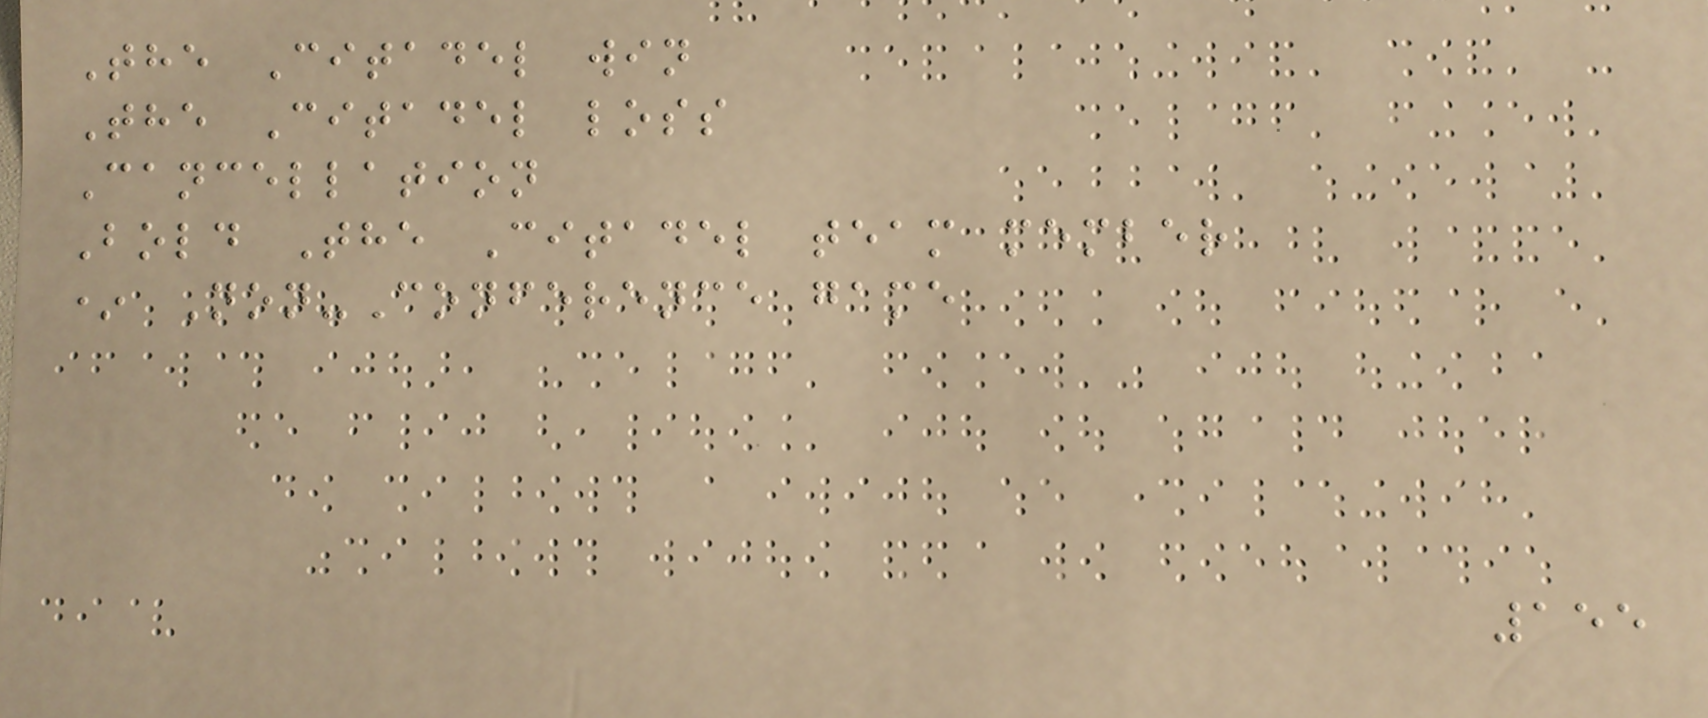The Citadel win
The Citadel loss
Cancellation
Bold The Citadel team member
* Non-Conference game
155
